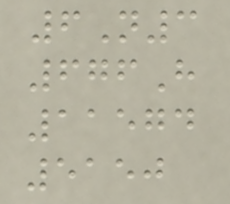6N3
676H
11574
5150
